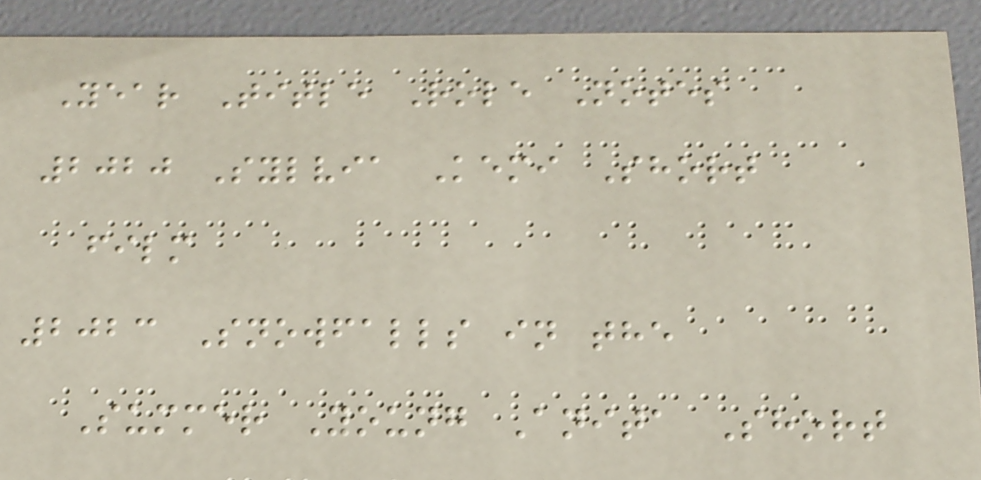Year Title Role Notes
2020 Sylvia Kemi Short
film
2023 Snowfalls in the
Summer Young Anita Short
